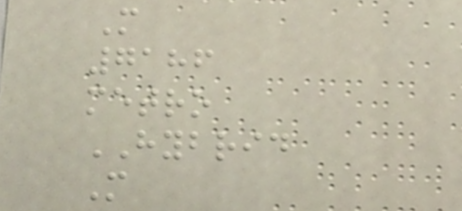M
7186
metro
HYBRID
M
